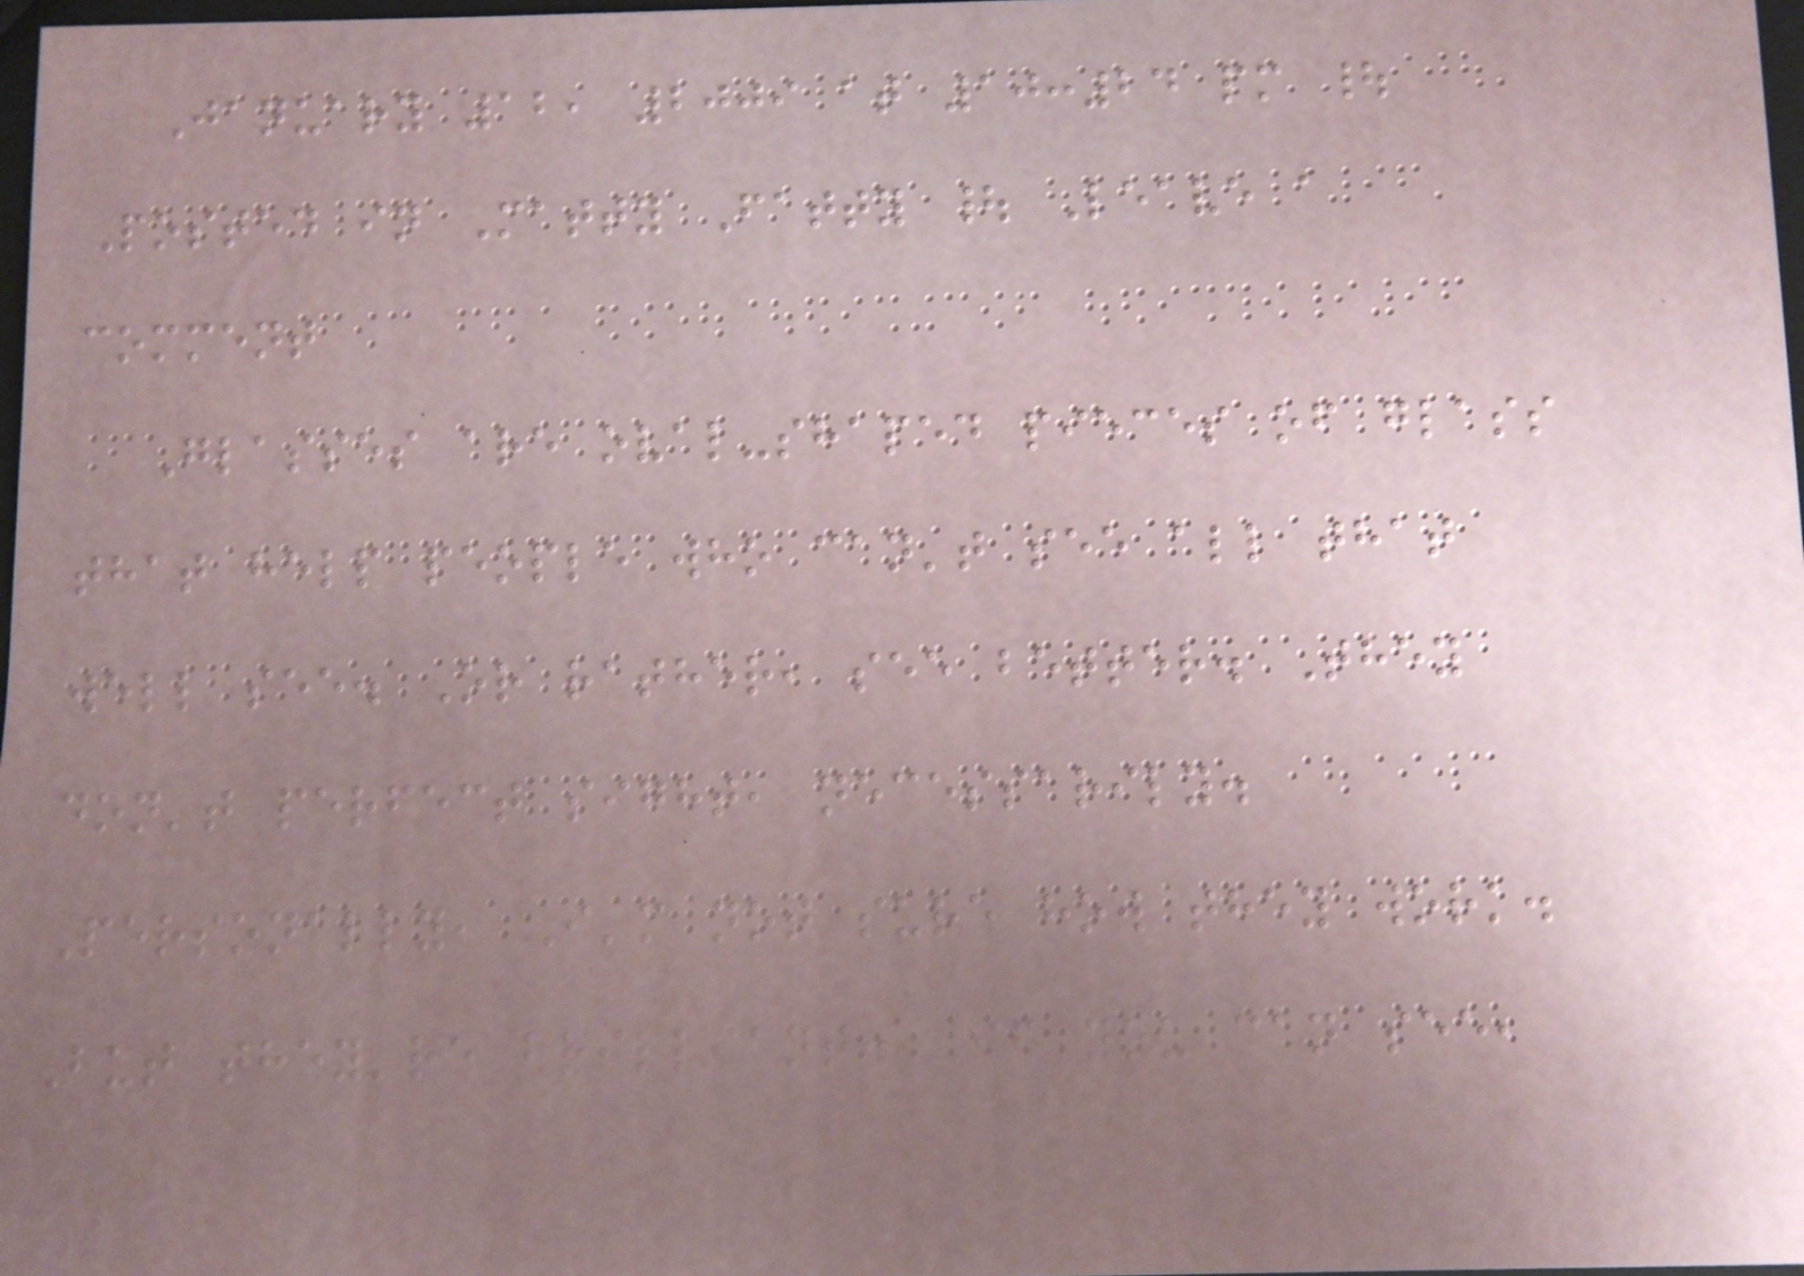January 12, 2009 at 10:24 pm |
Posted in Matty Fatty | Leave a
comment
Glasses are oval-shaped pieces of glass
that help people who can't see all that
well see. Or rather, see better. They
don't perfect sight, necessarily.
Personally, I'm not sure how they work.
But they're brilliant. If you can see,
